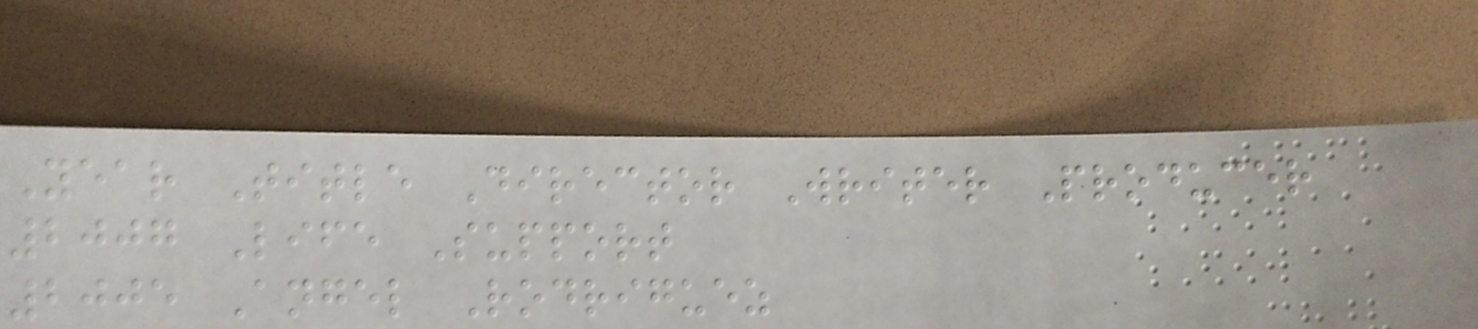Year Title Director Writer Producer
2007 Life Support
2005 Angel Rodriguez
